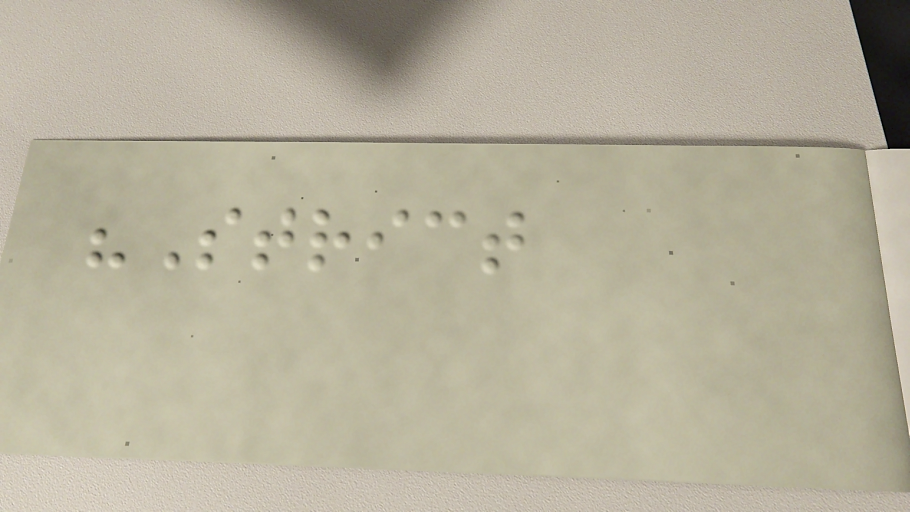"Strict
